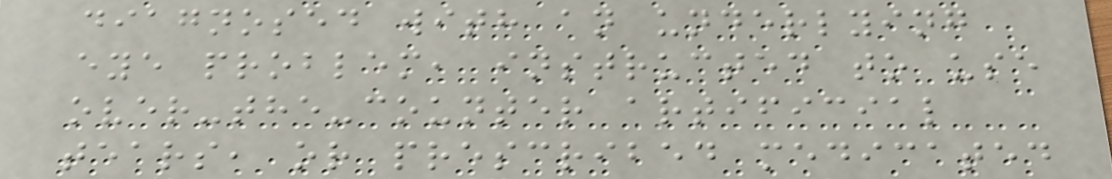diagnosed with an underlying
eye problem, instructed to use
over-the-counter artificial
tears, or prescribed medicated
